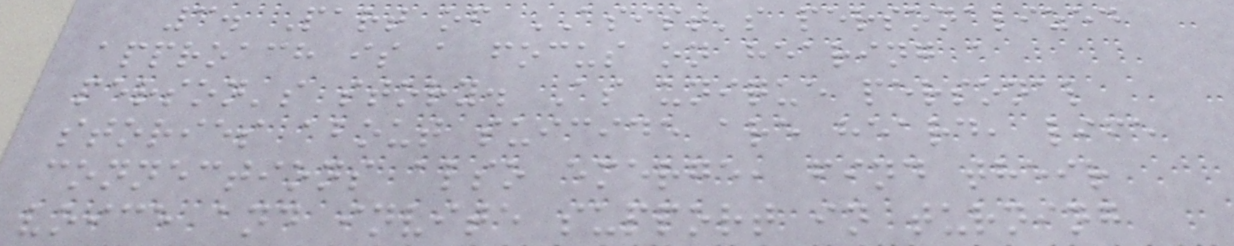3. Part of ASIST's personalized
approach is a focus on hearing a
person's story. As unique personal
stories about suicide are heard, life
connections also emerge, find their
voice and invite support in turning
